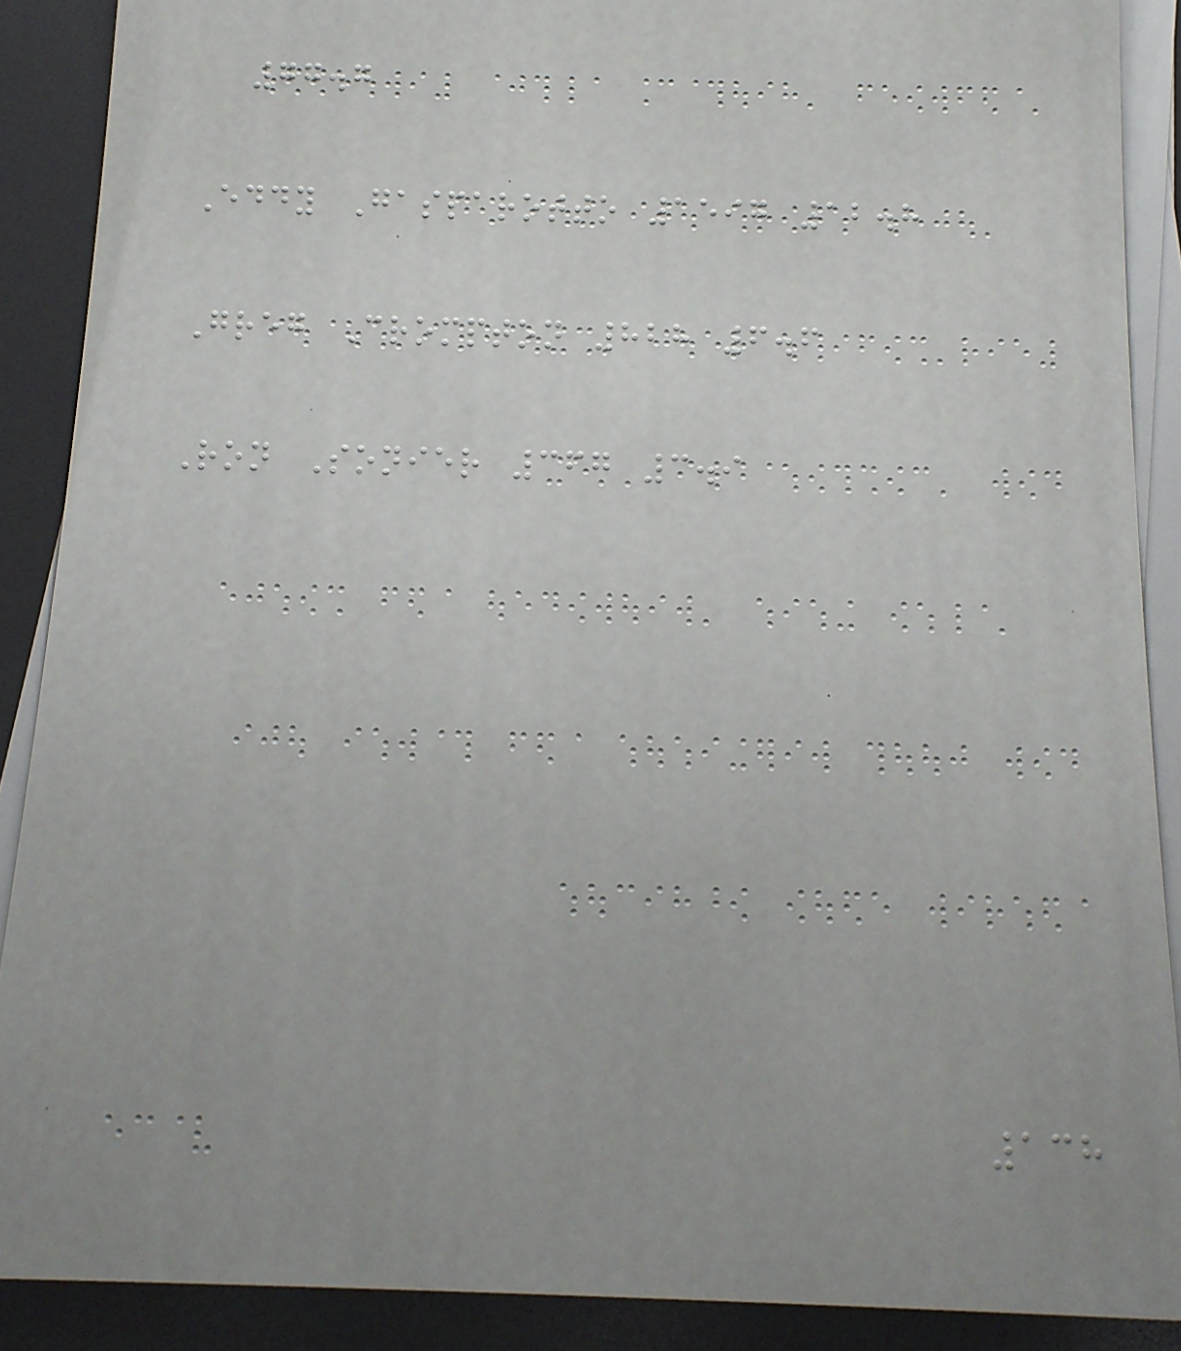77.7
Eddy Gasparotto 1597 12.8
Greg Crompton 828 6.6
Ron Sonier 367 3.9
138
